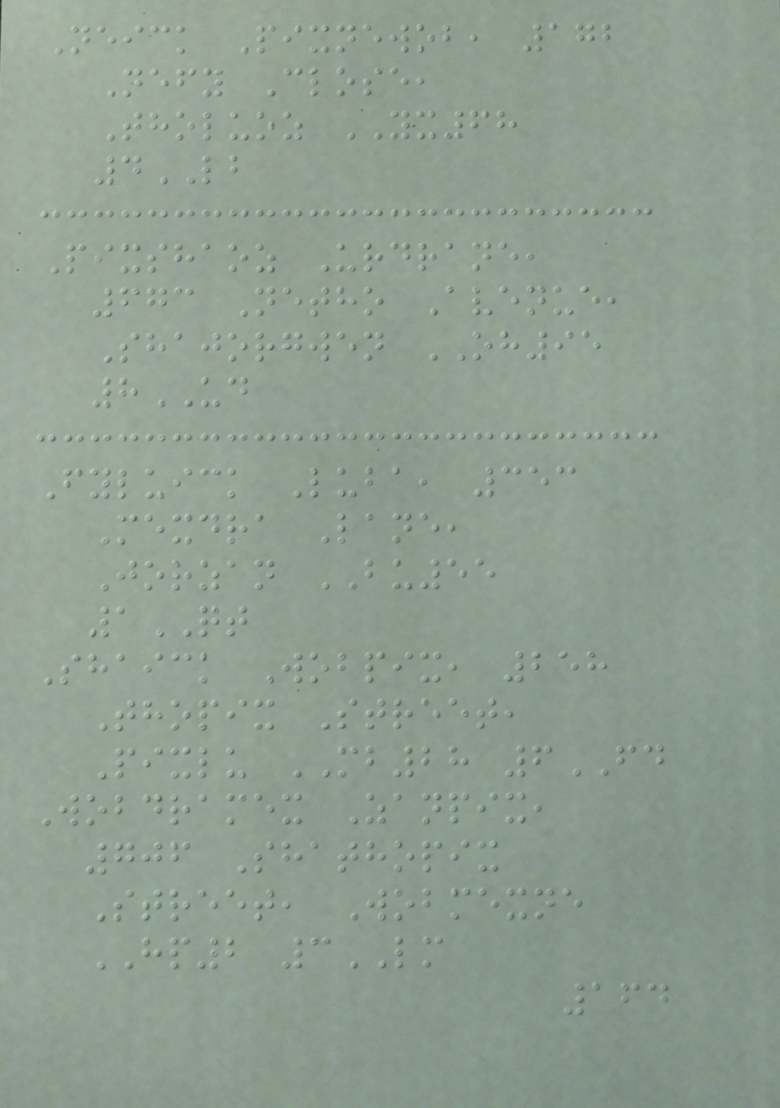Neick Pixnewob, 172
Nefy Close,
Tholuoz YX68
4LB
Pixshaoz Urdrane,
673 Netho Avenue,
Shajorgwen OH95
8UD
Fyluick Luba, 353
Mexdra Lane,
Jorzan BU55
1QT
Shaick Wobpix, 258
Thopix Street,
Pixlu MB28 6FD
Wobdramex Zanpix,
706 Shathopix
Street, Wobmexne
HP2 3LM
164
